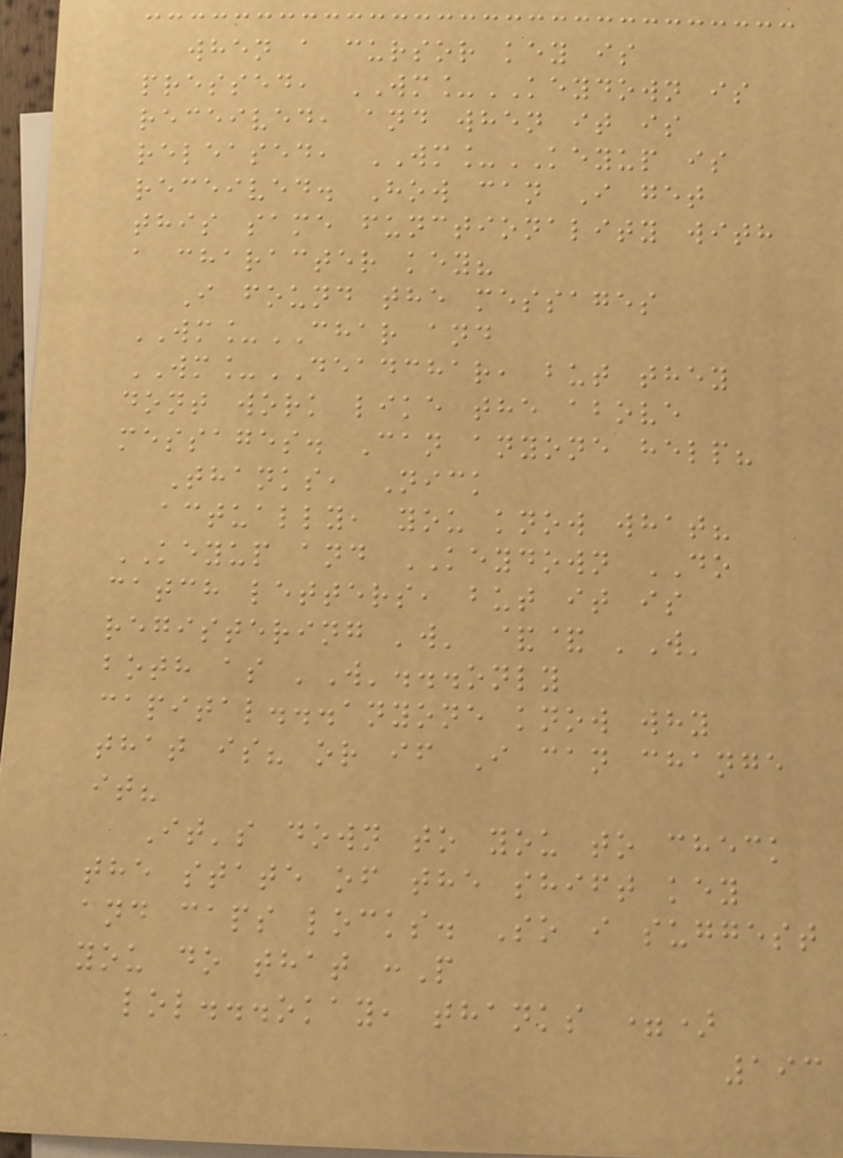when a cursor key is
pressed, WM_KEYDOWN is
received, and when it is
released, WM_KEYUP is
received. How can I get
this same functionality with
a character key?
I found the messages
WM_CHAR and
WM_DEADCHAR, but they
dont work like the above
messages. Can anyone help?
Thanks, Nick
actually, you know what?
KEYUP and KEYDOWN DO
catch letters, but it is
registering 'w' && 'W'
both as 'W'...only
capital...anyone know why
that is? or if I can change
it?
It's down to you to check
the state of the shift key
and caps locks. So i suggest
you do that :P
lol...okay, thanks =)
193
